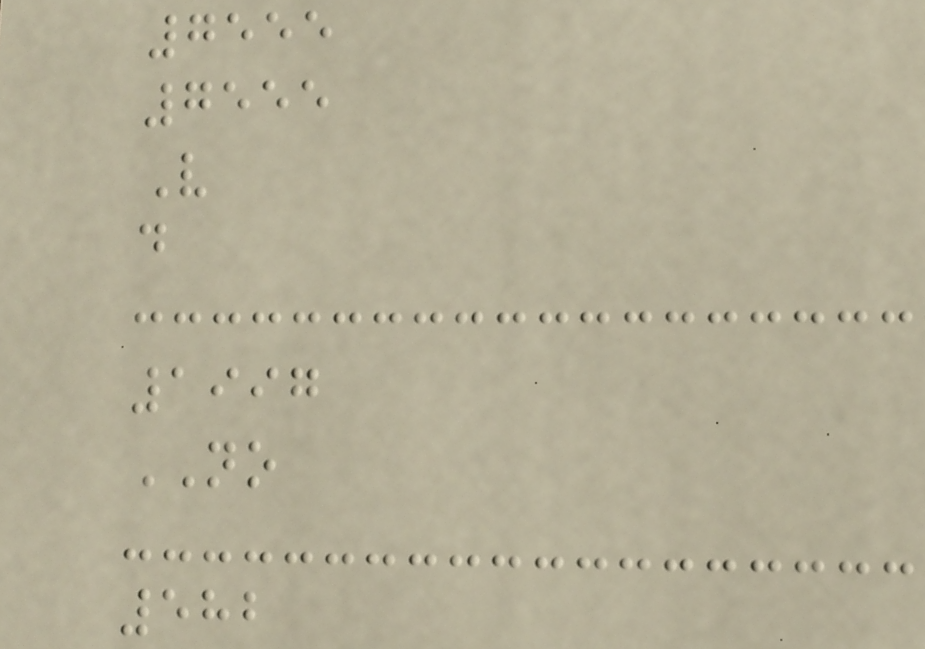7555
7555
V
d
1997
NO
582
